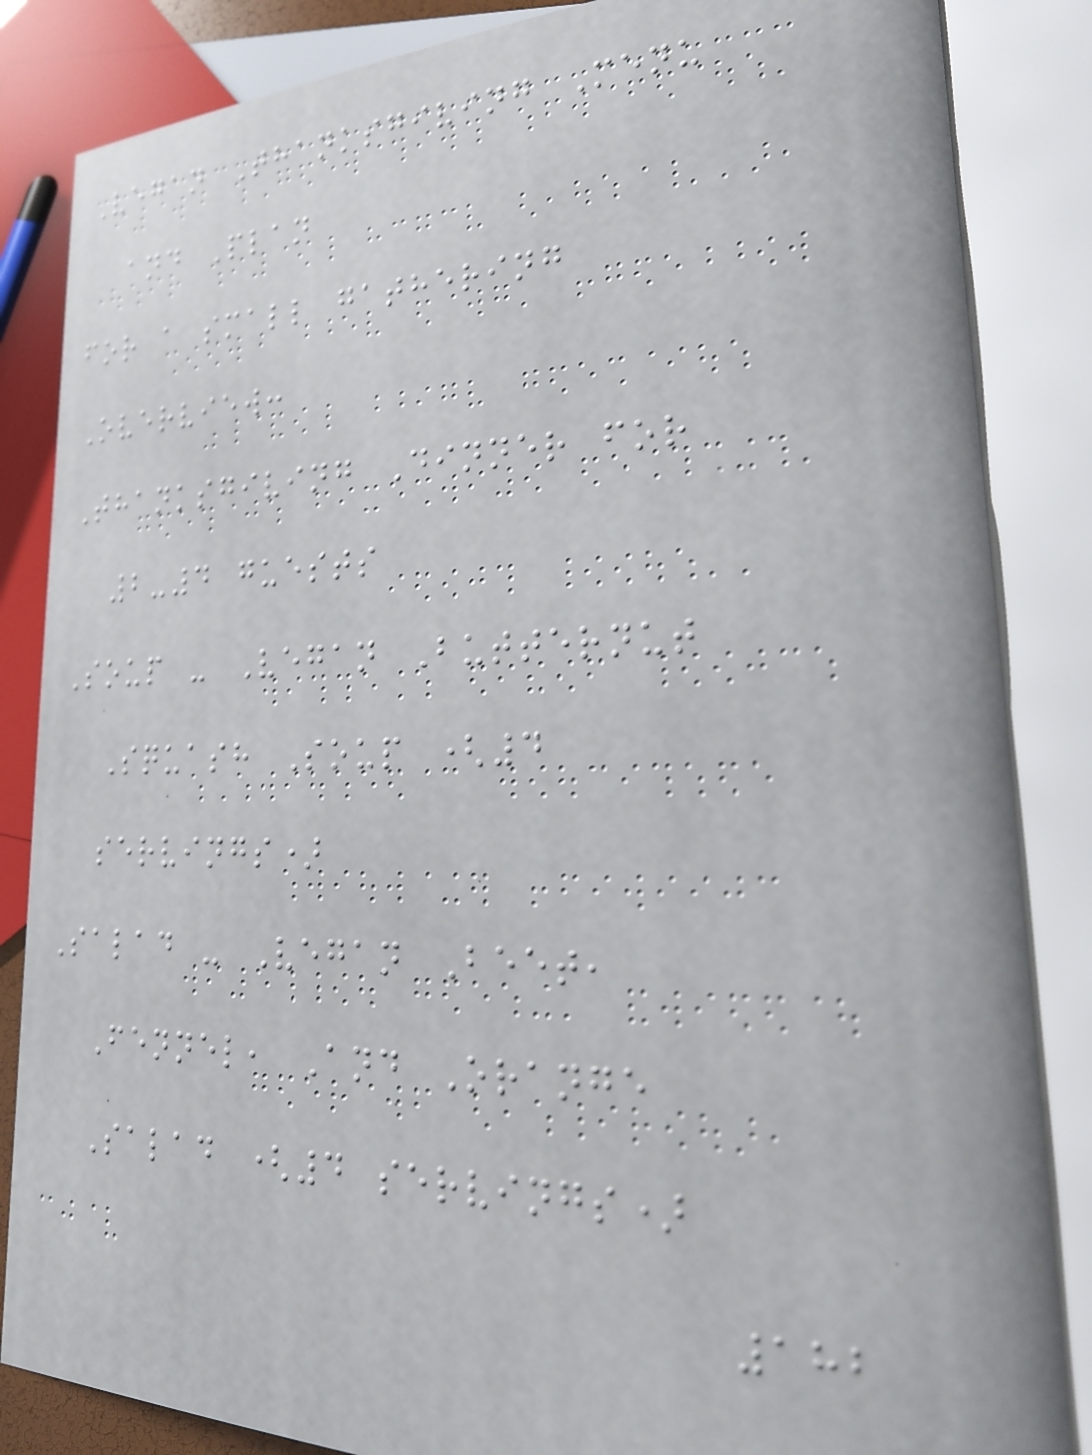Vegan Thanksgiving Menu
and Plan
for a small gathering
Overview:
Thanksgiving Dinner for
2-4 guests
Soup - Vegan Butternut
Squash Soup (4
servings)
Salad - Vegan Beet,
Fennel, And Orange
Salad (4 servings)
182
